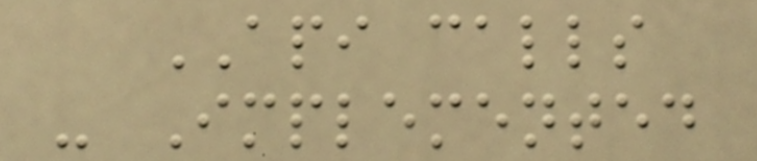API calls
- Implemented
